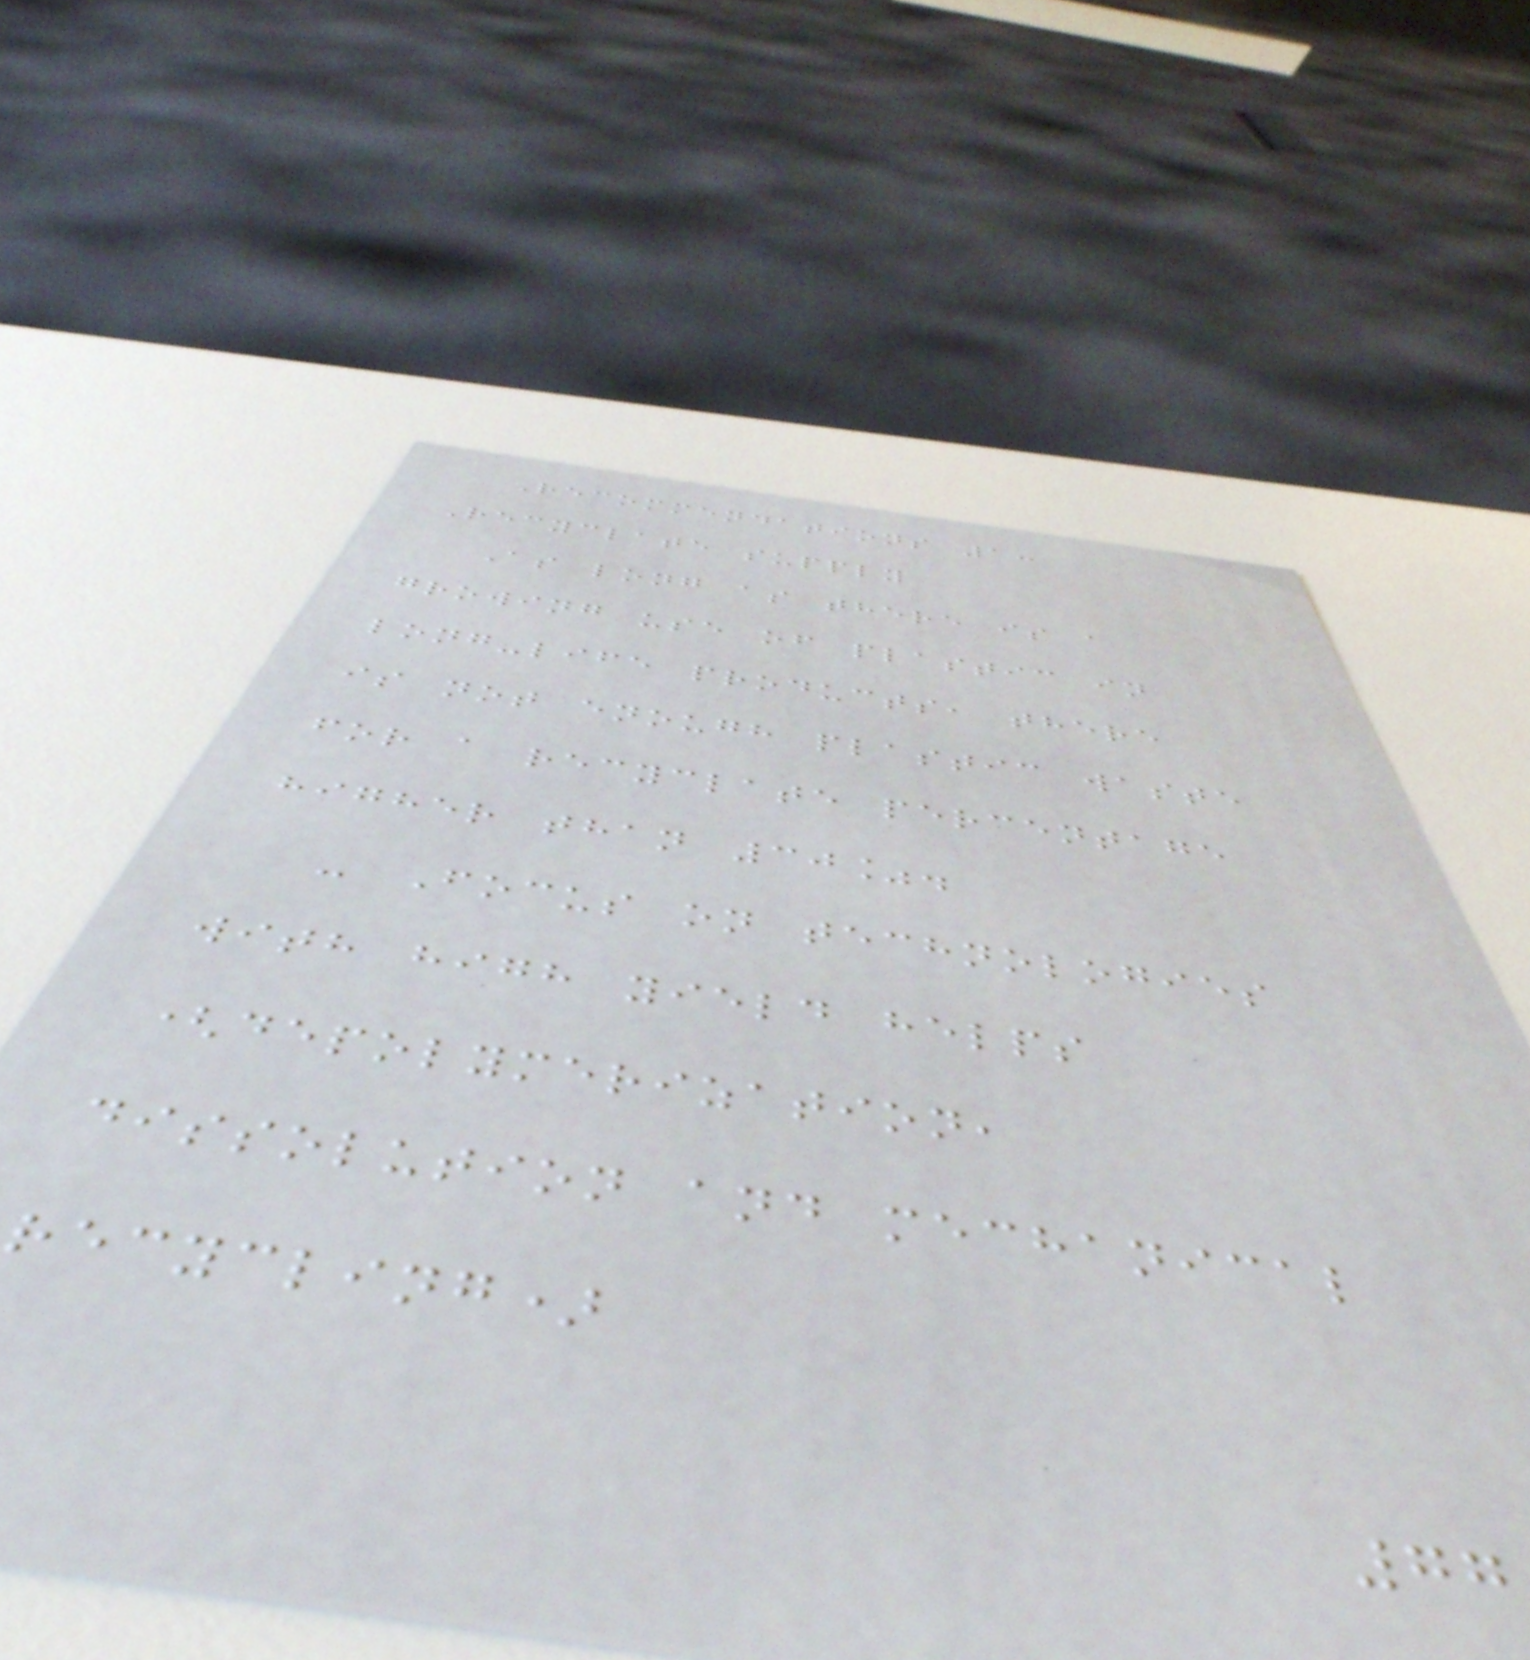Recommendations 1:
Recyclate supply
As long as there is a
growing use of plastic in
long-life products, there
is not enough plastic waste
for a recyclate percentage
higher than 30%.
- Focus on technologies
with high yield helps
(depolymerization,
dissolution and mechanical
recycling)
77
